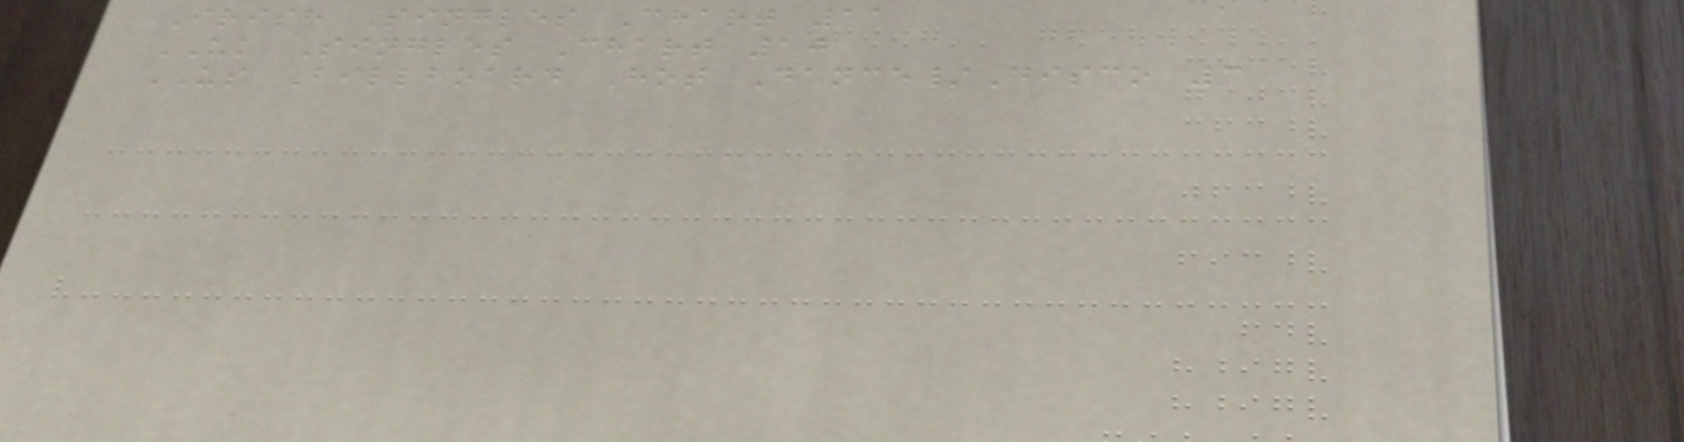Irish Singles Chart 11
UK Singles Chart 10
US Billboard Hot Dance/Disco 3
